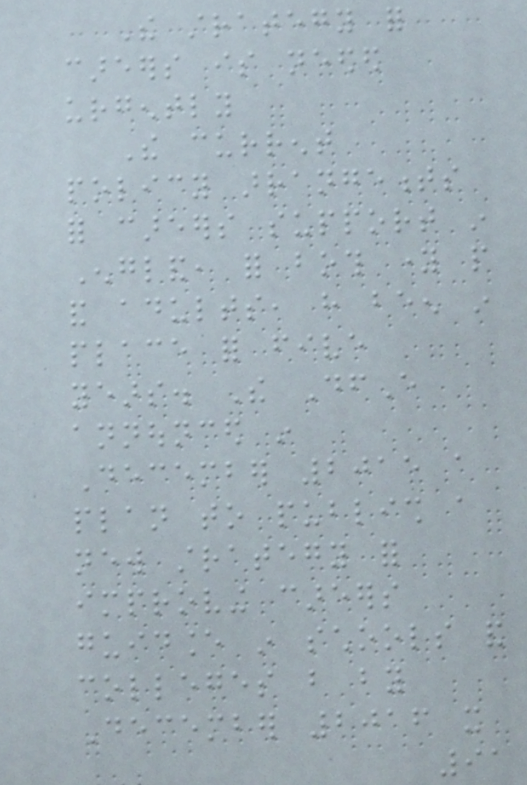The strategy for
careers is needed
urgently
The current
policy arrangements
for careers support in
England, for both young people
and adults, have been in
place for five
years. The DfE
announced in
December 2015 a
plan to publish a
new strategy for
improving careers
guidance in schools and
colleges but by
December 2016 it
91
